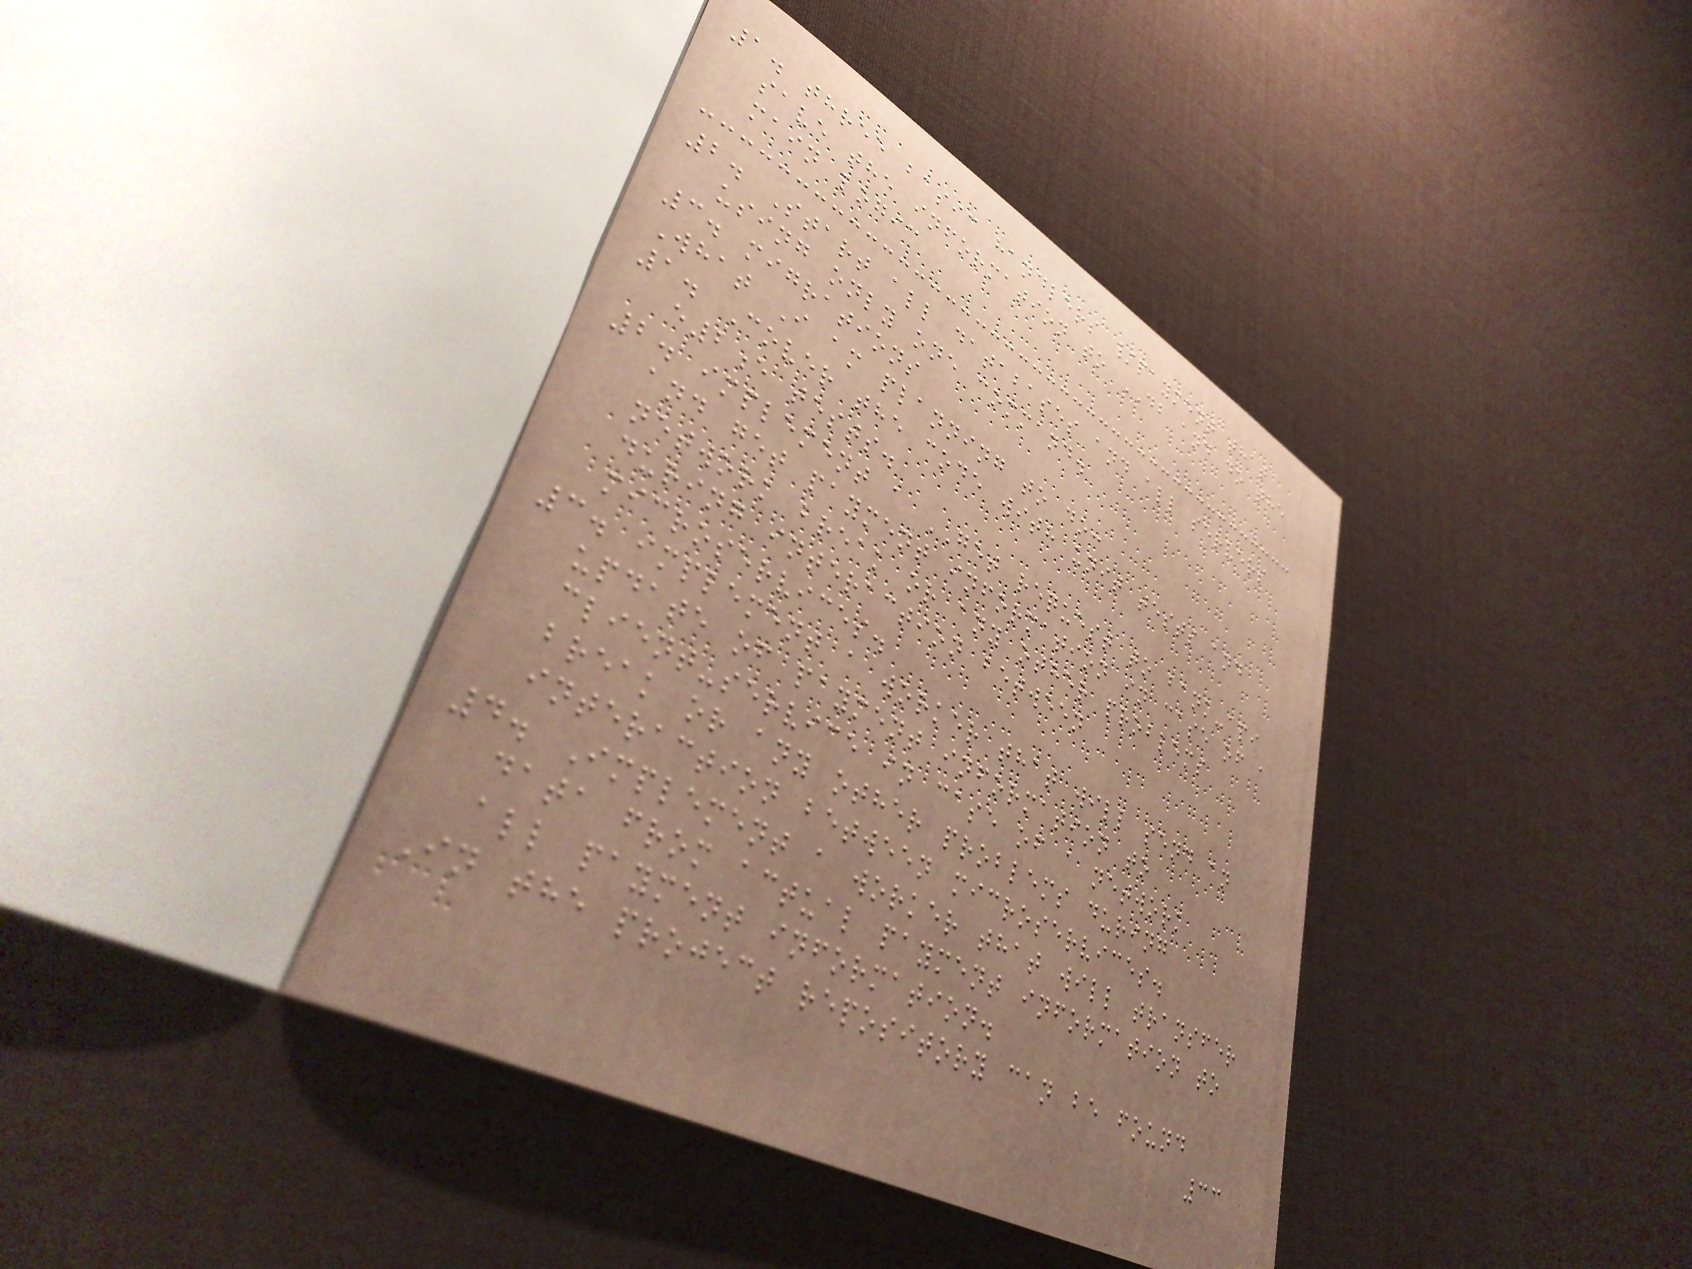1. three basic handlers /payment that
save the information to DB and do the
main logic
2. Start all databases and all servers
using only one command.
3. migrations
What I am planning to do:
1. Cover the code with unit tests and
e2e tests.
2. implement a GET request to bank-api
and get payment information in case of a
network break or any other problems
during interaction between
microservices.
3. implement a worker that will send an
update of payment information to
client-service in case of a network
break or any other problems during
interaction between microservices.
4. Implement a worker that will transfer
data from actual payment information to
all payment information.
In the project repository can be found
33
